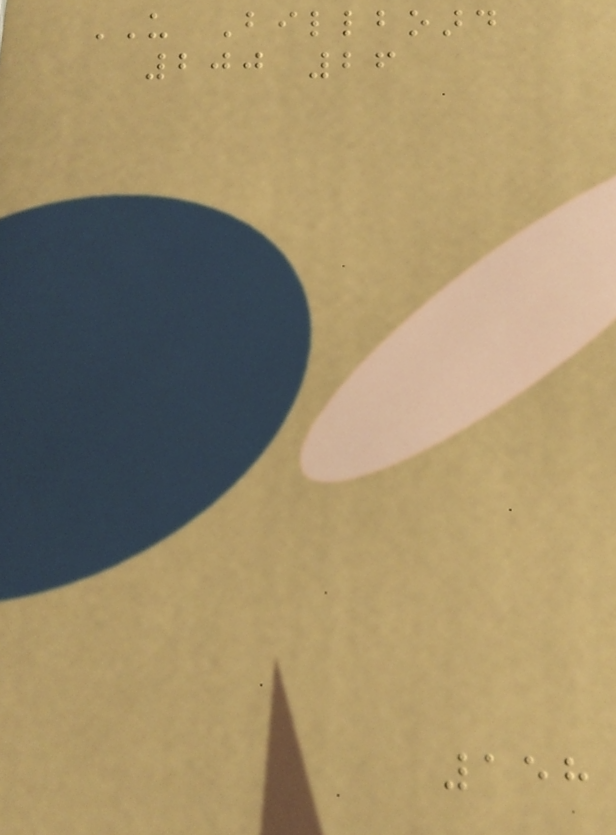US Billboard
200 26
158
